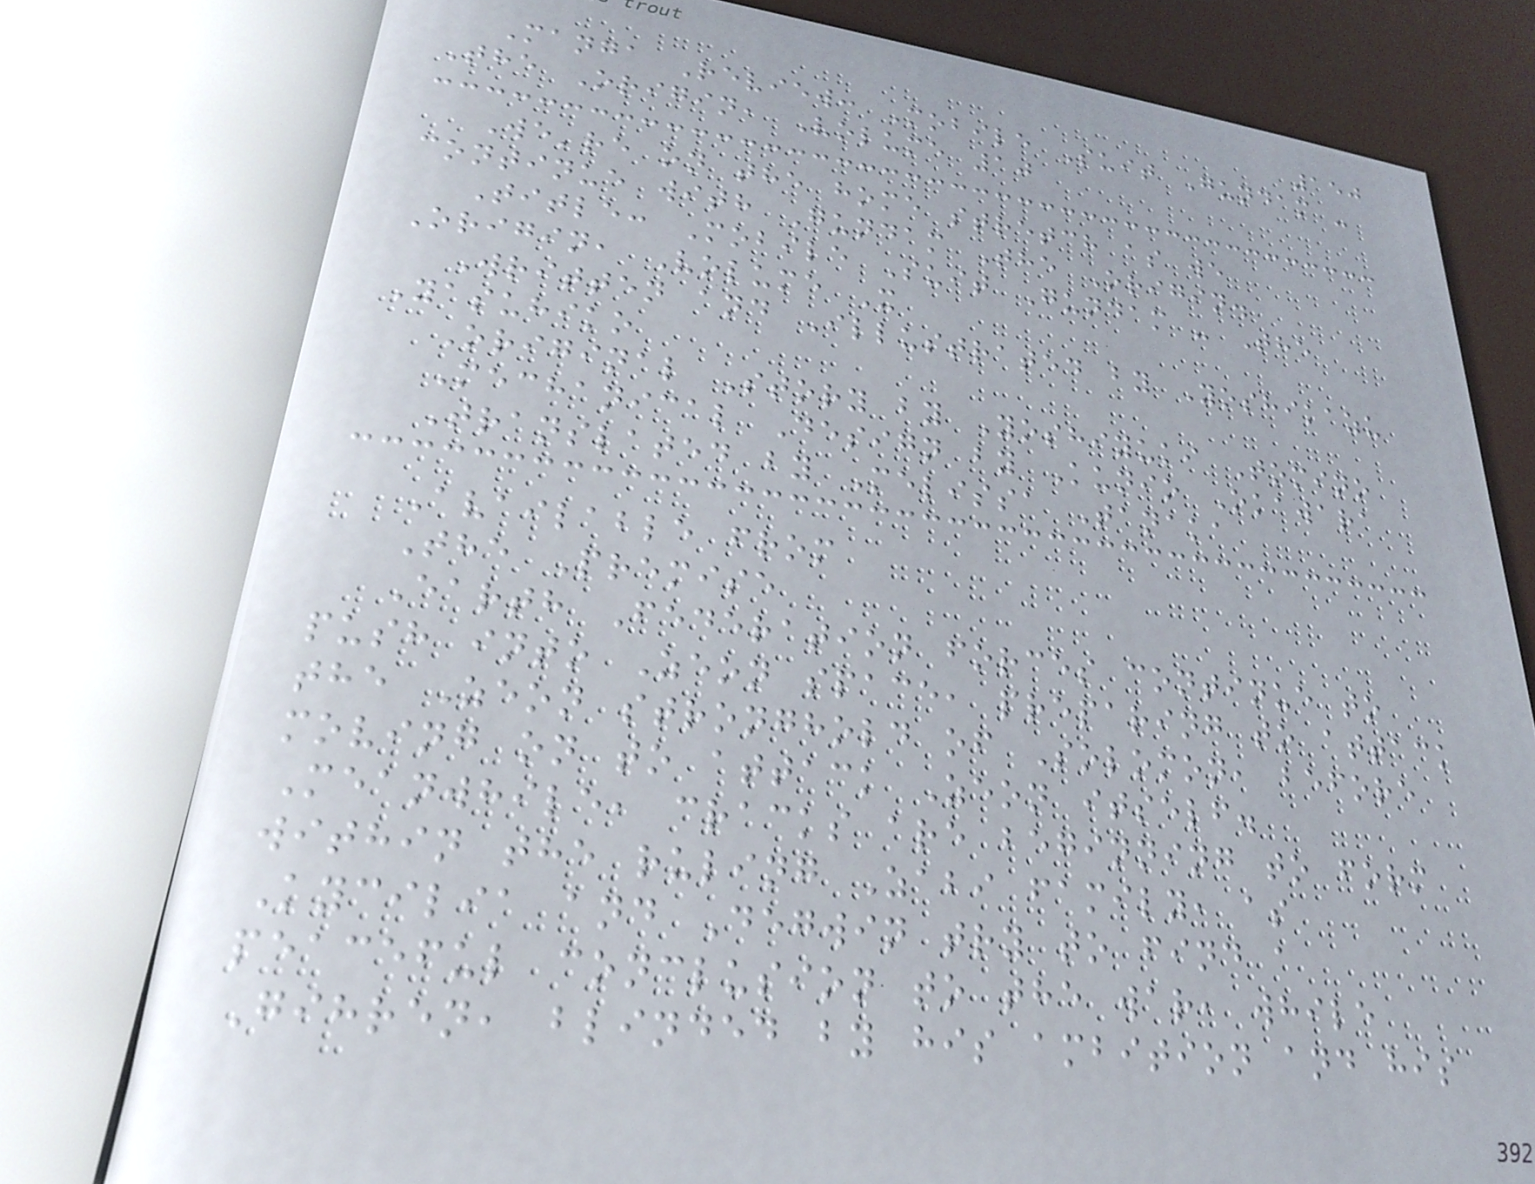150
Manga Review: Mobile Suit Gundam -
The Origin, Volume 10
We're on the home stretch as we
continue with Gundam The Origin.
Title: Mobile Suit Gundam - The
Origin, Volume X
Written and Illustrated by Yoshikazu
Yasuhiko
Original Story by Yoshiyuki Tomino
Mechanical Design by Kunio Okawara
Translated by Melissa Tanaka
Available from
The Premise
Earth Federation forces continue to
push into Zeon space, preparing to attack
the Zeon stronghold of Solomon, before
moving on to attack Zeon itself.
Meanwhile, cracks are beginning to form
within the ruling Zabi family, as
Kycilia and Degwin try to find a
peaceful conclusion to the war, while
Gihren, blinded by his ambition and his
